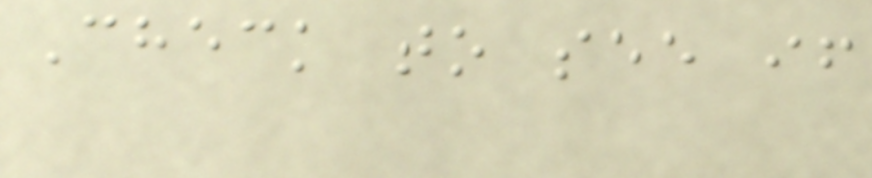Check to see if
